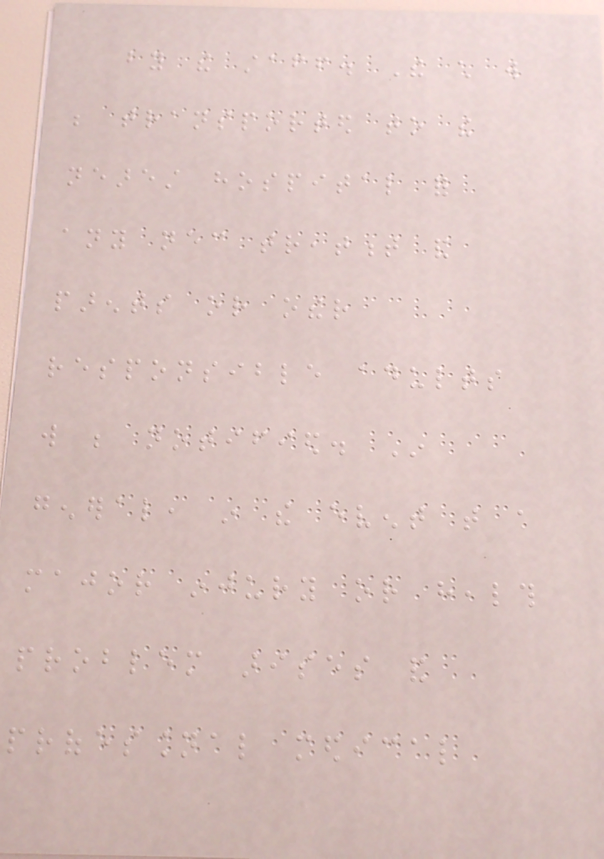by the staff. The child will
be transported to the
nearest hospital for
any necessary treatment and
parents or other
responsible adults
will be notified. In
general, in the event that a
major injury or health
problem arises and
professional medical
